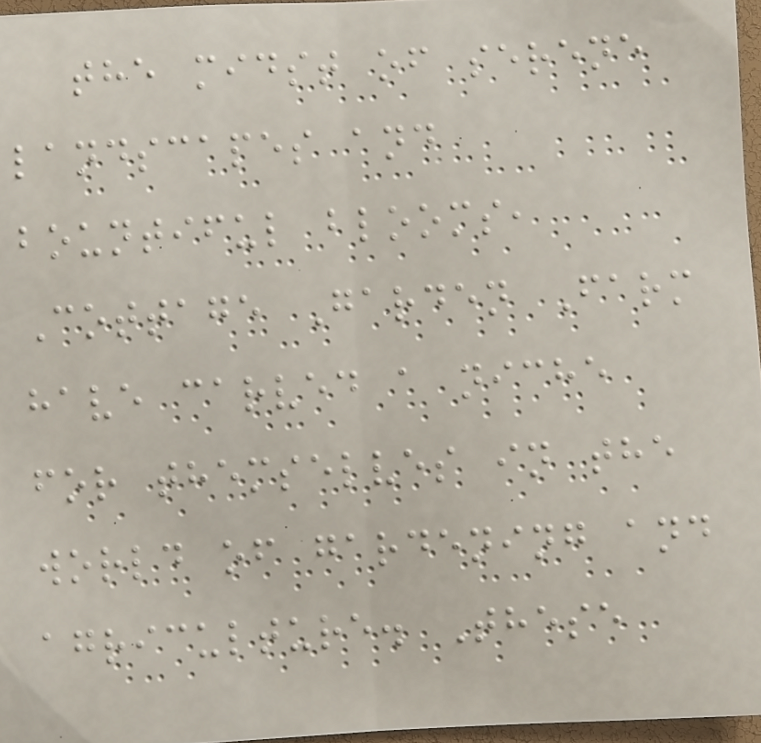the midst of serene
landscapes and
bountiful blooms,
Cottage Garden Farm
have carved a niche
for themselves in the
world of gardening and
agriculture. These
